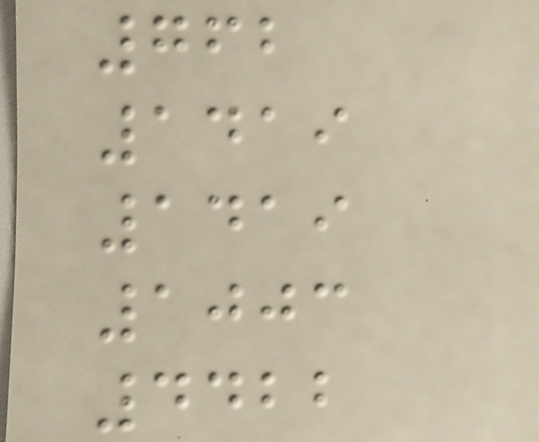762
1419
1419
1003
4422
